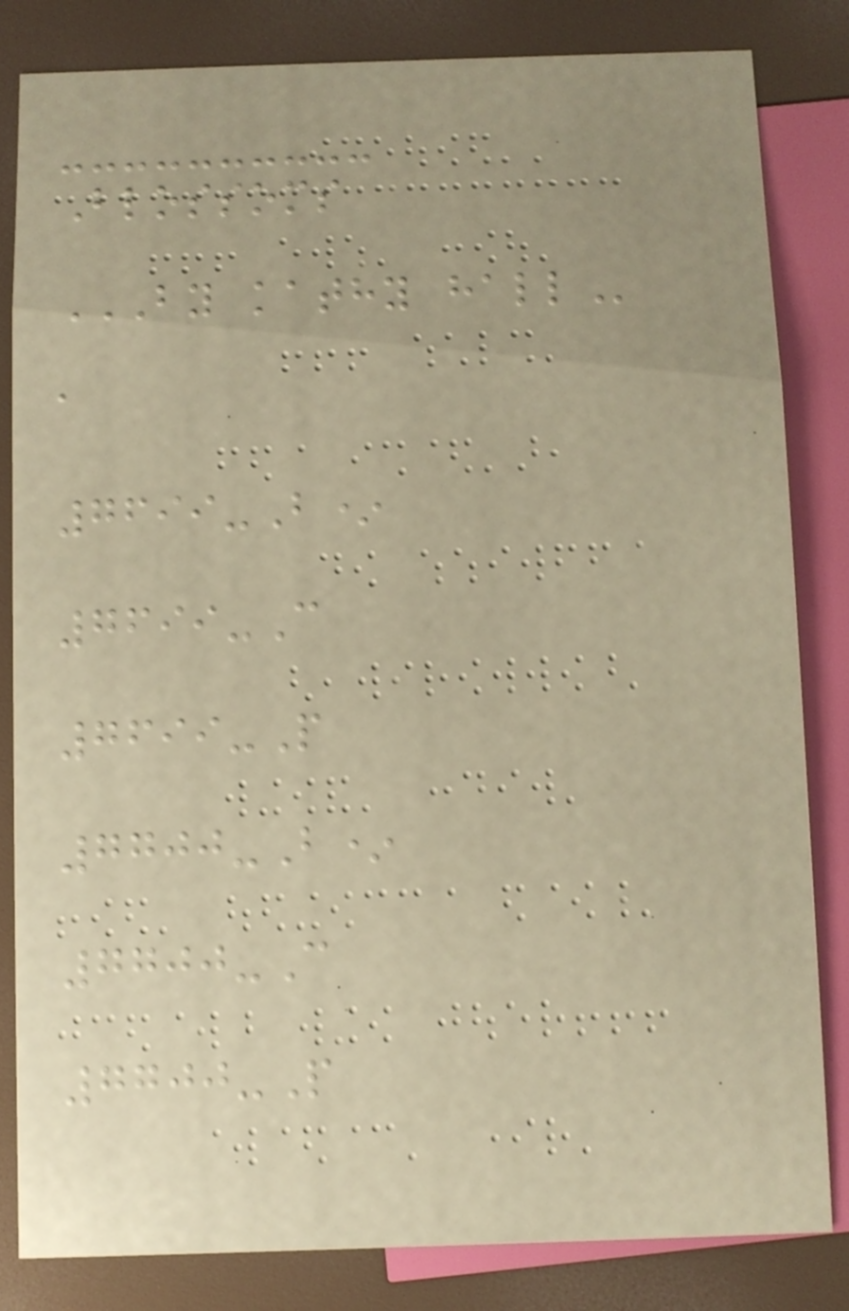Blossoms
BY KATHY HALL
a
7699-B*
7699-C
7699-P
7700-B*
7700-C
7700-P
